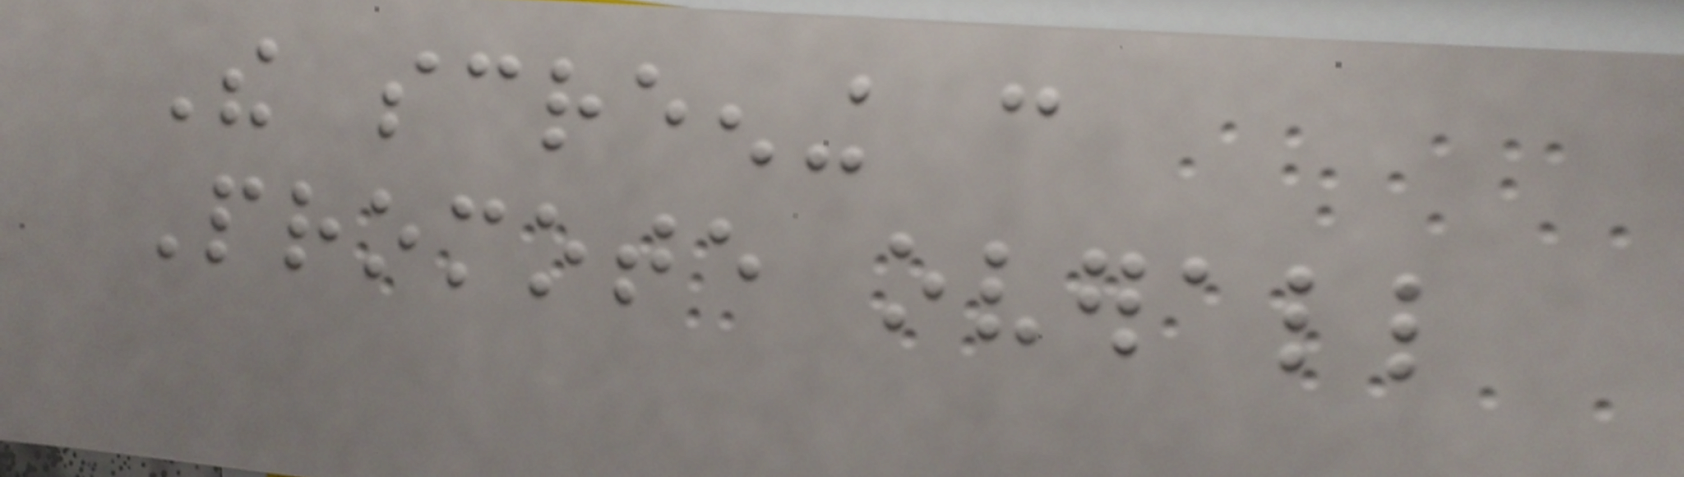The screening can
Promote overall
